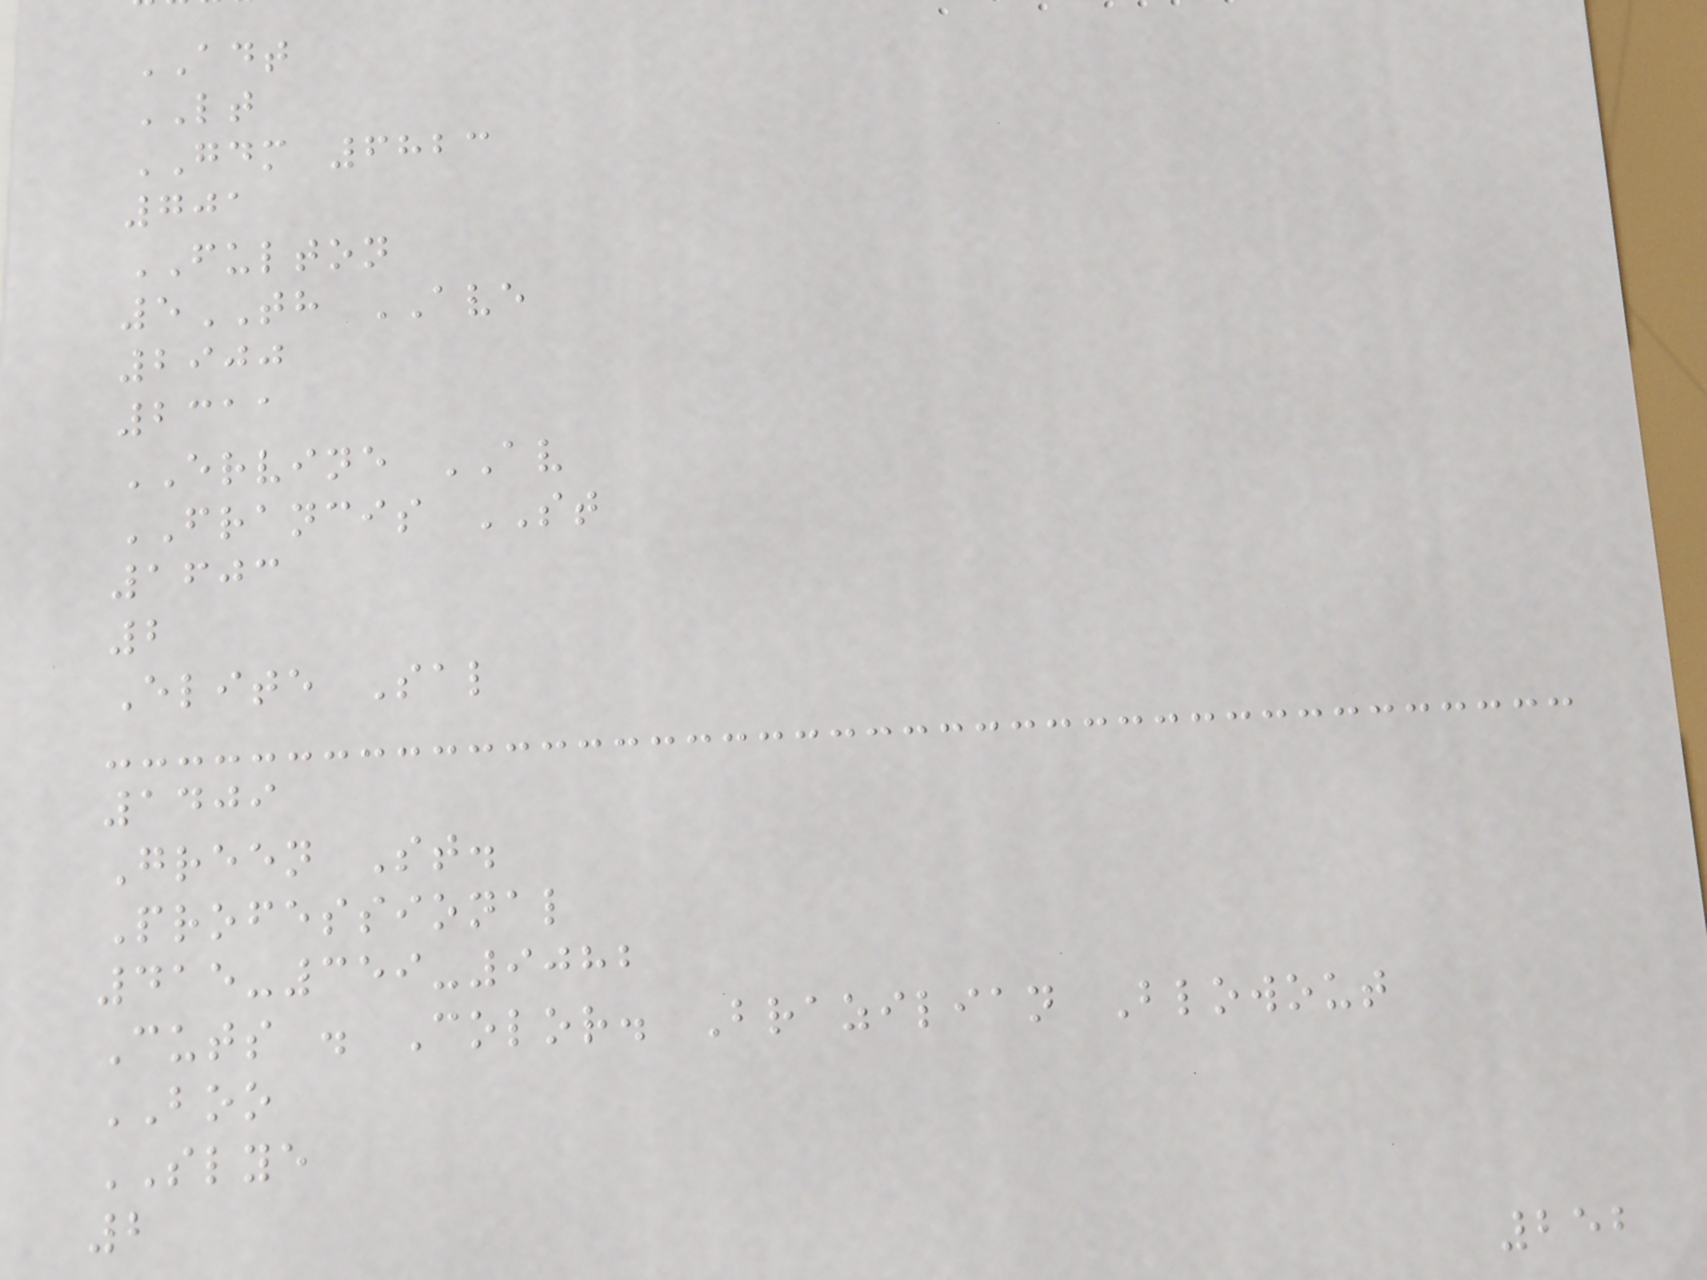ADT
LT
GDM 6823
701
FULTON
5TH AVE
2900
2311
ERVINE AV
FRANCIS ST
1603
2
Elite Sal
1409
Green St.
Professional
415-359-9082
Cuts . Color. Brazilian Blowout
BOO
SLYE
2
252
